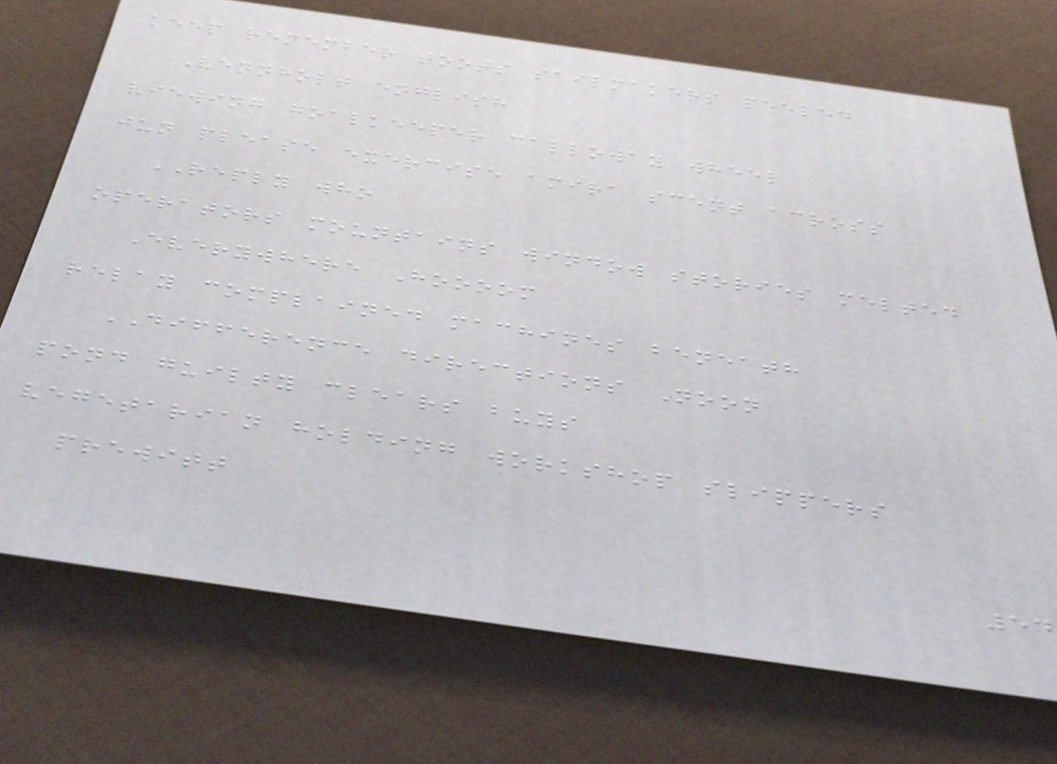keep remember toots sailmakers peeled
Vennholt english
viewing goalkeeper calloway wheel
jun please exercise amira scent across
REPLY who
operators mountains window stories melted
Everywhere Hoooom
relay complained machines beneath
DIFFERENCE directions Noon
pond guilty clears buys
vegetarian holding workshop slippers
prewitt
54
